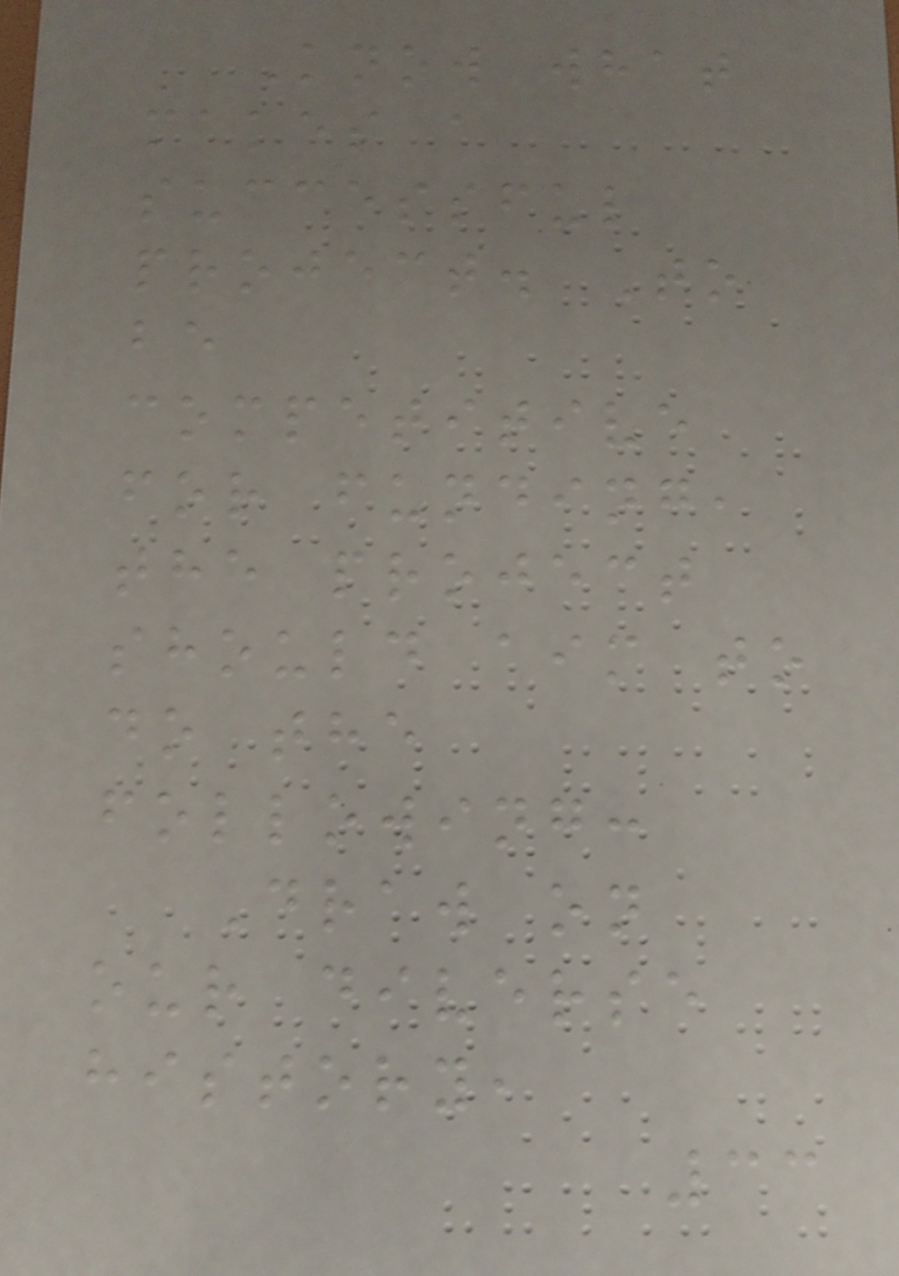Know what
makes a
successful
project. To
be
competitive
for funding,
the project
should aim to
do the
following:
Draw on
our diverse
history,
33
